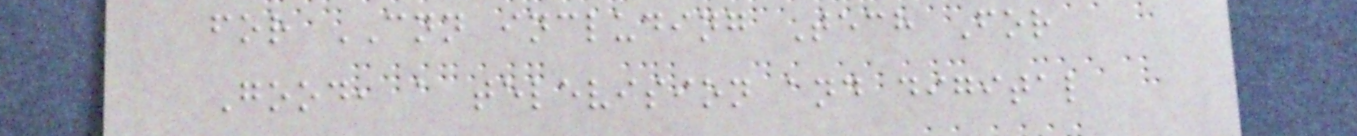for CNN including Tech For
Good, a television and digital
